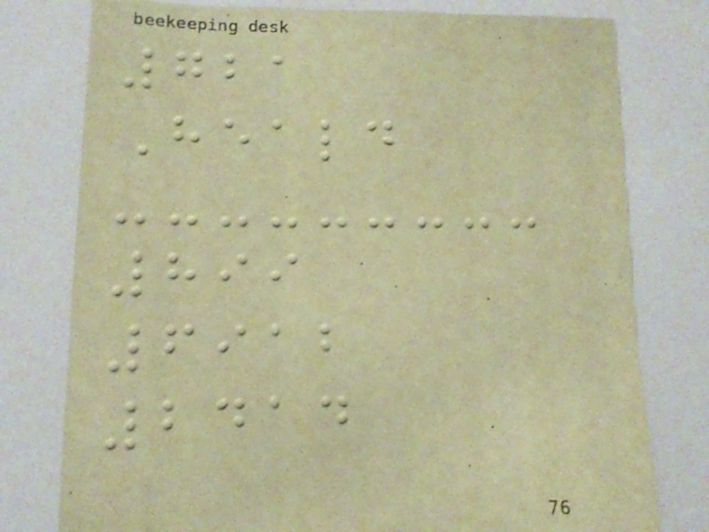721
Heald
899
6912
2414
